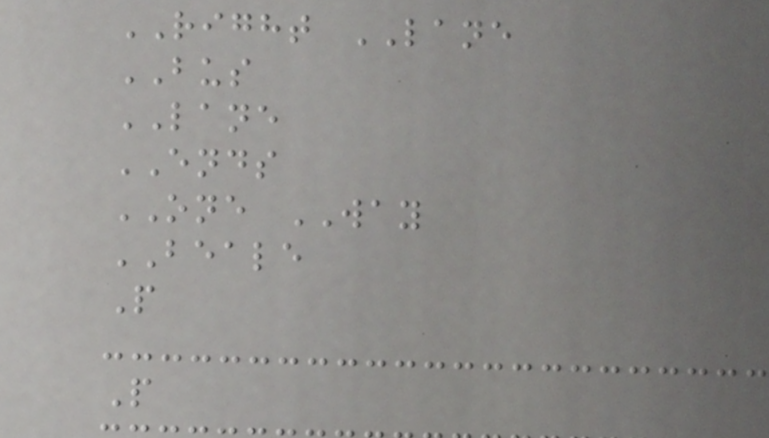RIGHT LANE
BUS
LANE
ENDS
ONE WAY
BEALE
P
P
